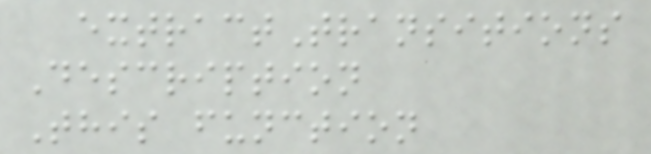extractTransitions
Description
This function
